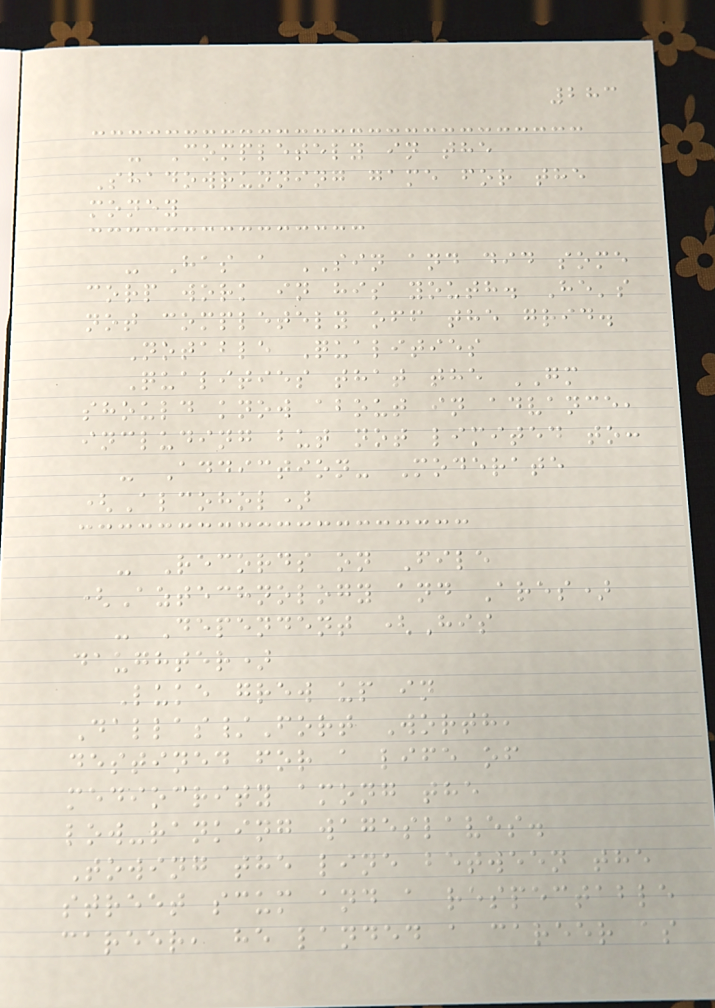283
- Completely in the
Shadowrunning game for the
money
- Has a SIN and did some
corp work in his youth. He's
not completely off the grid.
Notable Qualities
Qualities that the GM
should know about in advance,
including but not limited to:
- Addiction- Moderate
(Alcohol)
- Records on File
(Aztechnology and Ares)
- Dependent (His
daughter)
Luke grew up in
Dallas/Fort Worth,
destined for a life of
mediocrity among the
low-ranking wageslaves.
Towing the line between the
street scum and a respectable
career, he landed a career as
